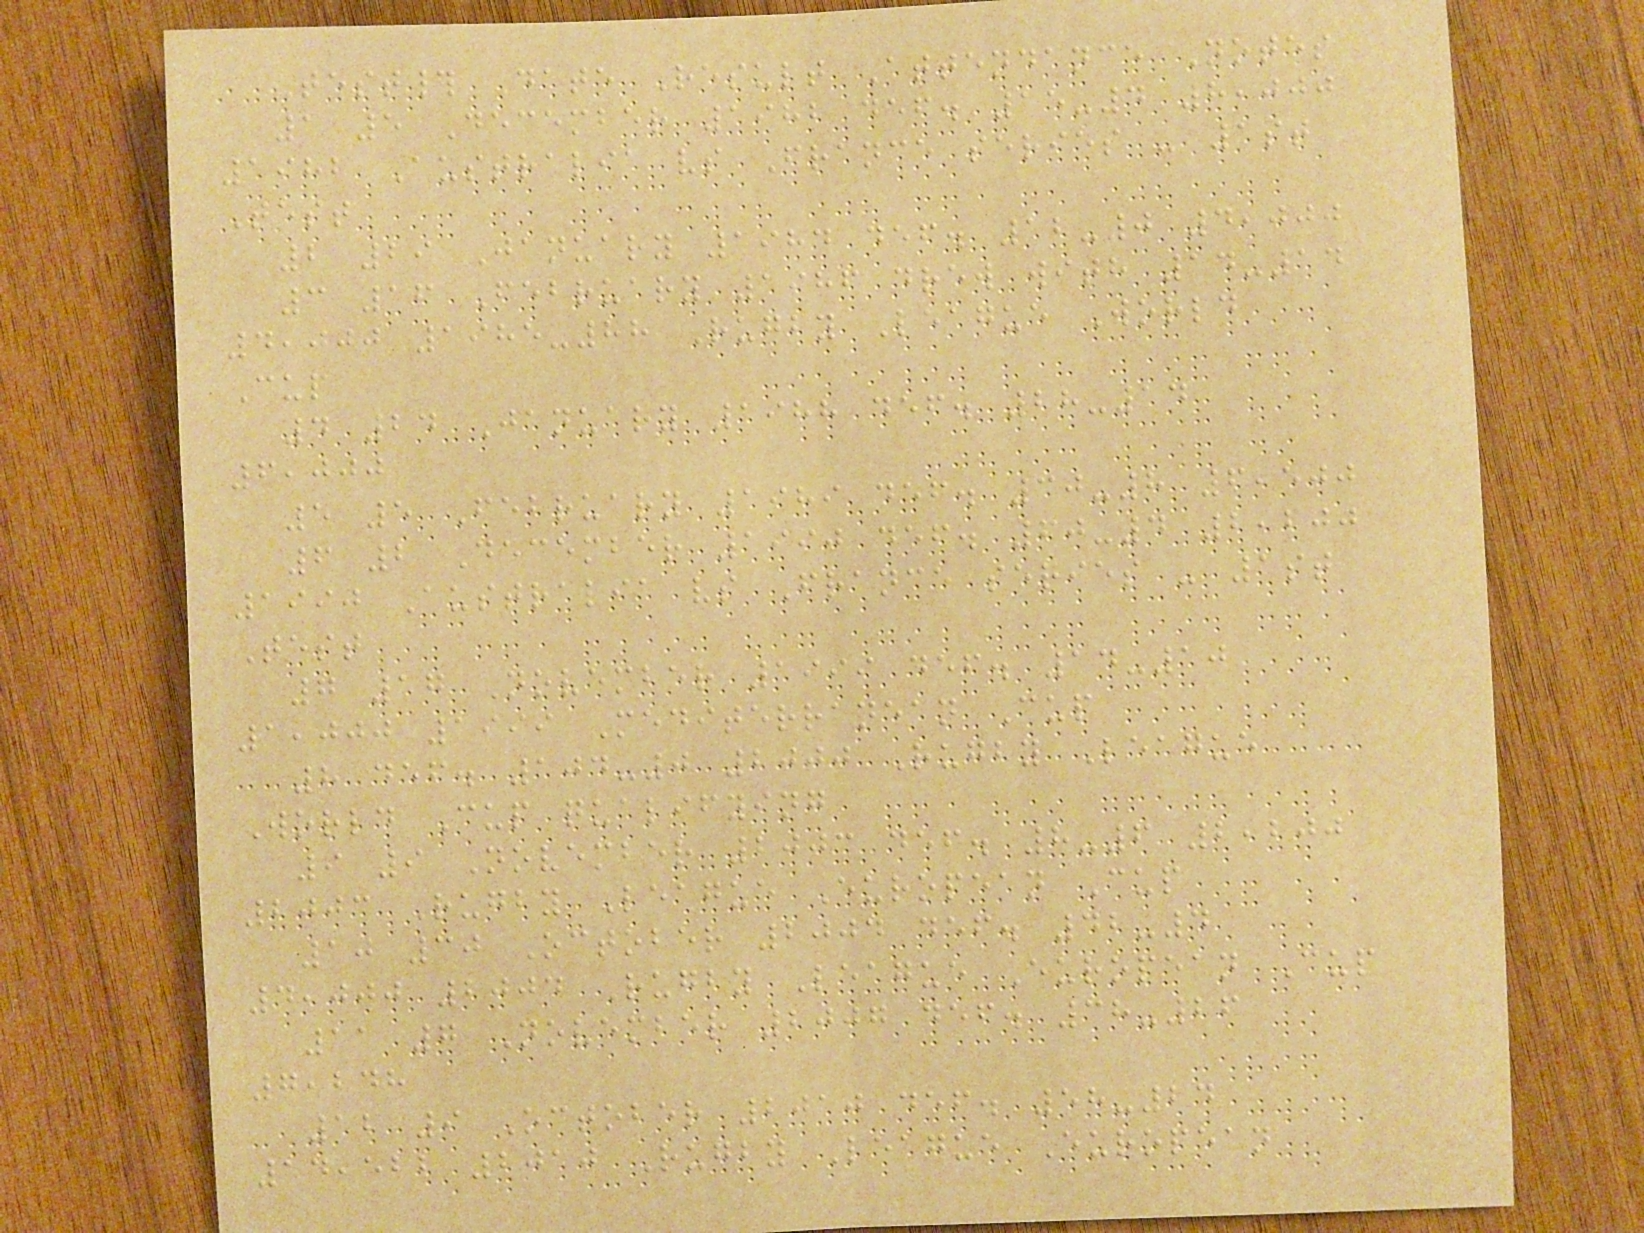Test# Date Result Attendance Notes
1 5 December 1982 def. 15-4 8,000
1982 Australia vs France series - 1st
Test
2 29 January 1984 def. 12-0 4,000
3 16 February 1986 drew with 14-14
4,000 1985-88 Rugby League World
Cup
4 24 January 1988 def. 28-14
6,000
5 5 February 1989 def. 30-8 6,500
6 2 December 1990 def. 60-4 2,200
1990 Australia vs France series - 1st
Test
7 17 November 1999 def. 14-10
1,000 1999 Mediterranean Cup
8 def. 104-0 2000 Rugby League
World Cup qualifying
9 9 November 2003 def. 8-6 2,200
2003 Rugby League European Cup
10 30 October 2004 def. 42-4
4,000 2004 Rugby League European Cup
11 7 November 2007 def. 38-26
7,248
12 9 October 2010 def. 58-24
14,522 2010 Rugby League European
